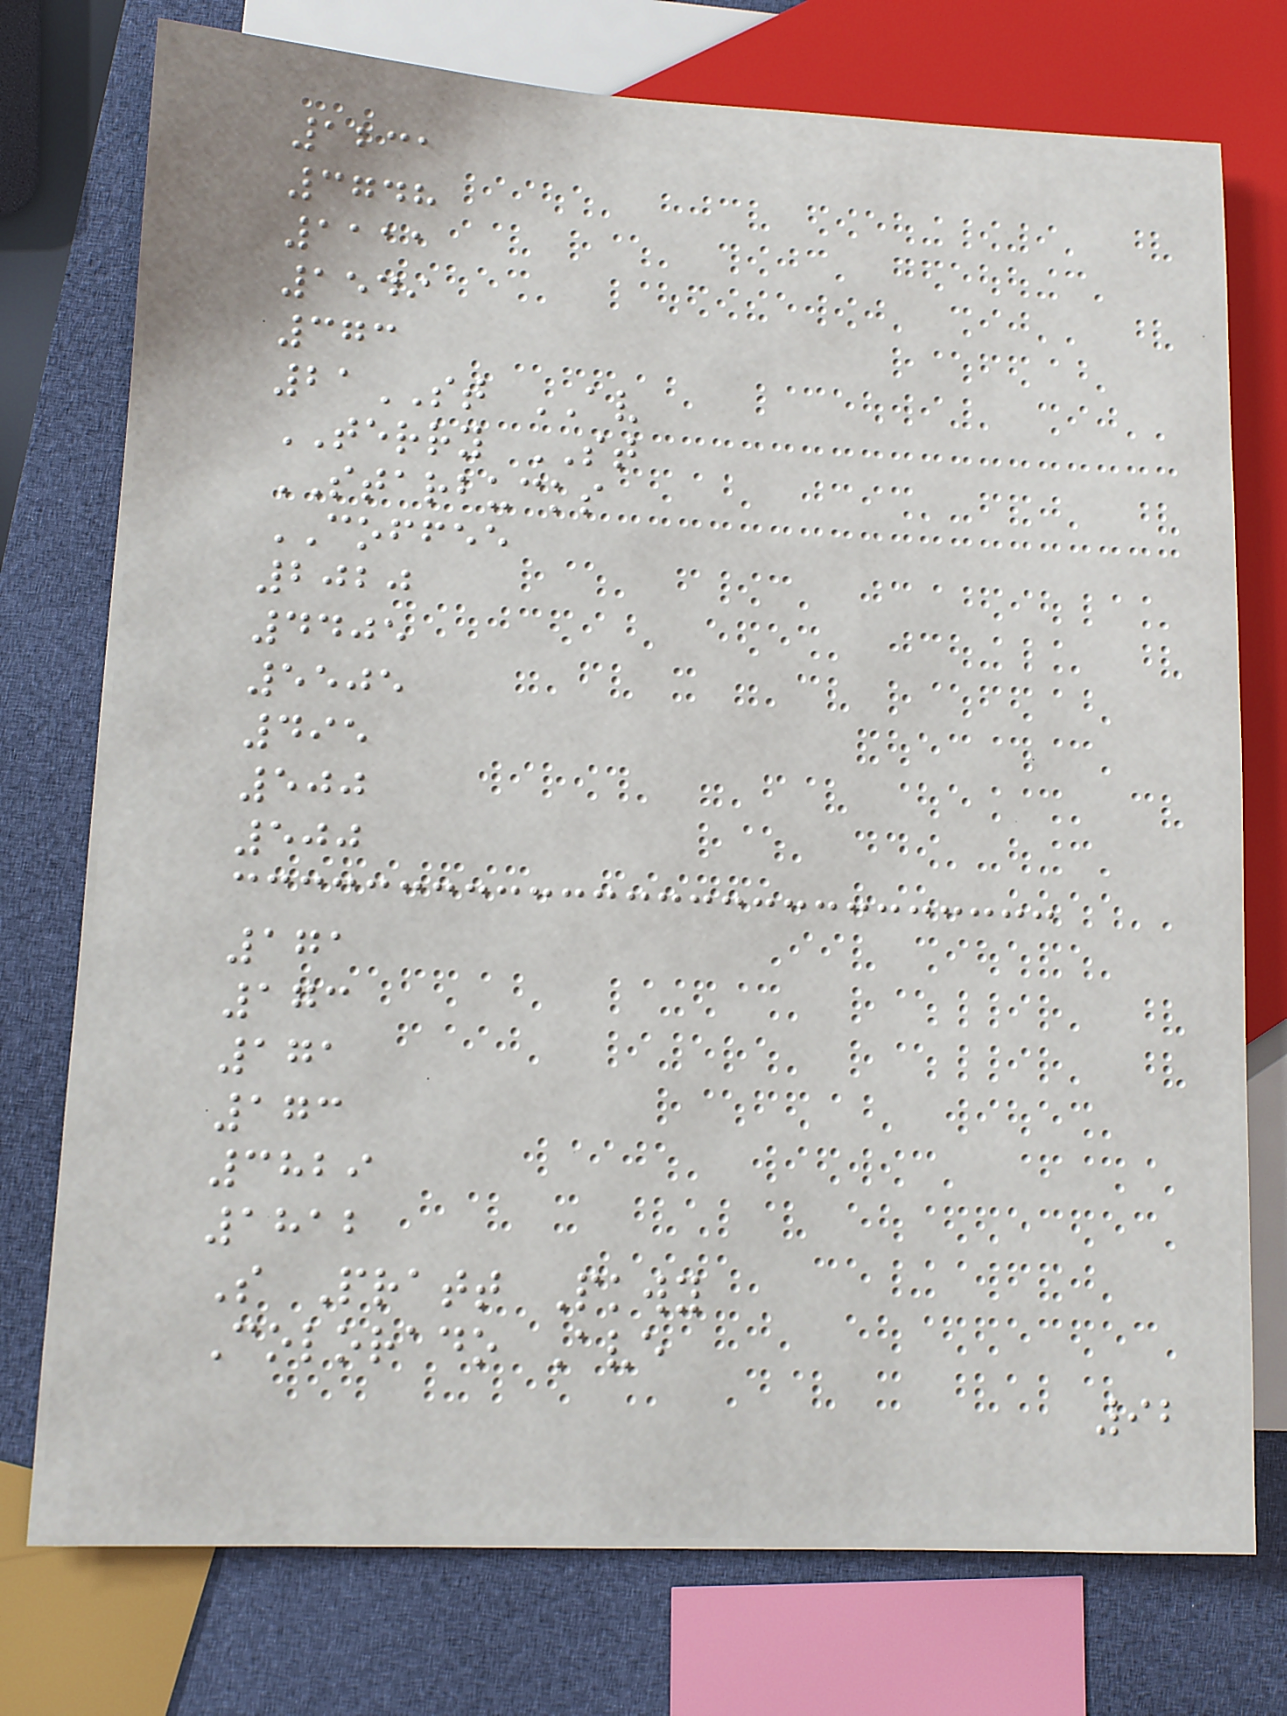1231
3748
1111
1549
373
21ST AV
TERRY ST
STARBUCKS
COFFEE
2020
4405
5505
495
500
500
171
173
171
173
3829
1812
S Pratt Pkwy
Colorado Ave
92
